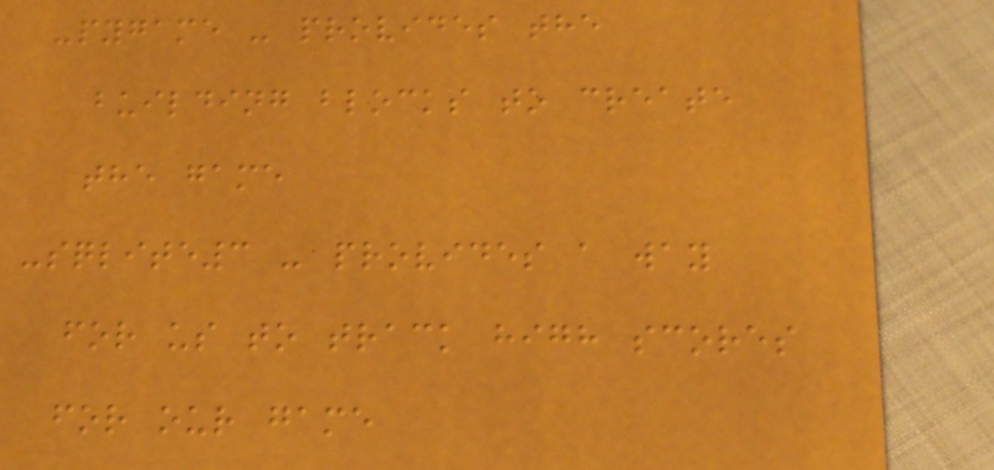-pygame - provides the
building blocks to create
the game
-sqlite3 - provides a way
for us to track high scores
for our game
